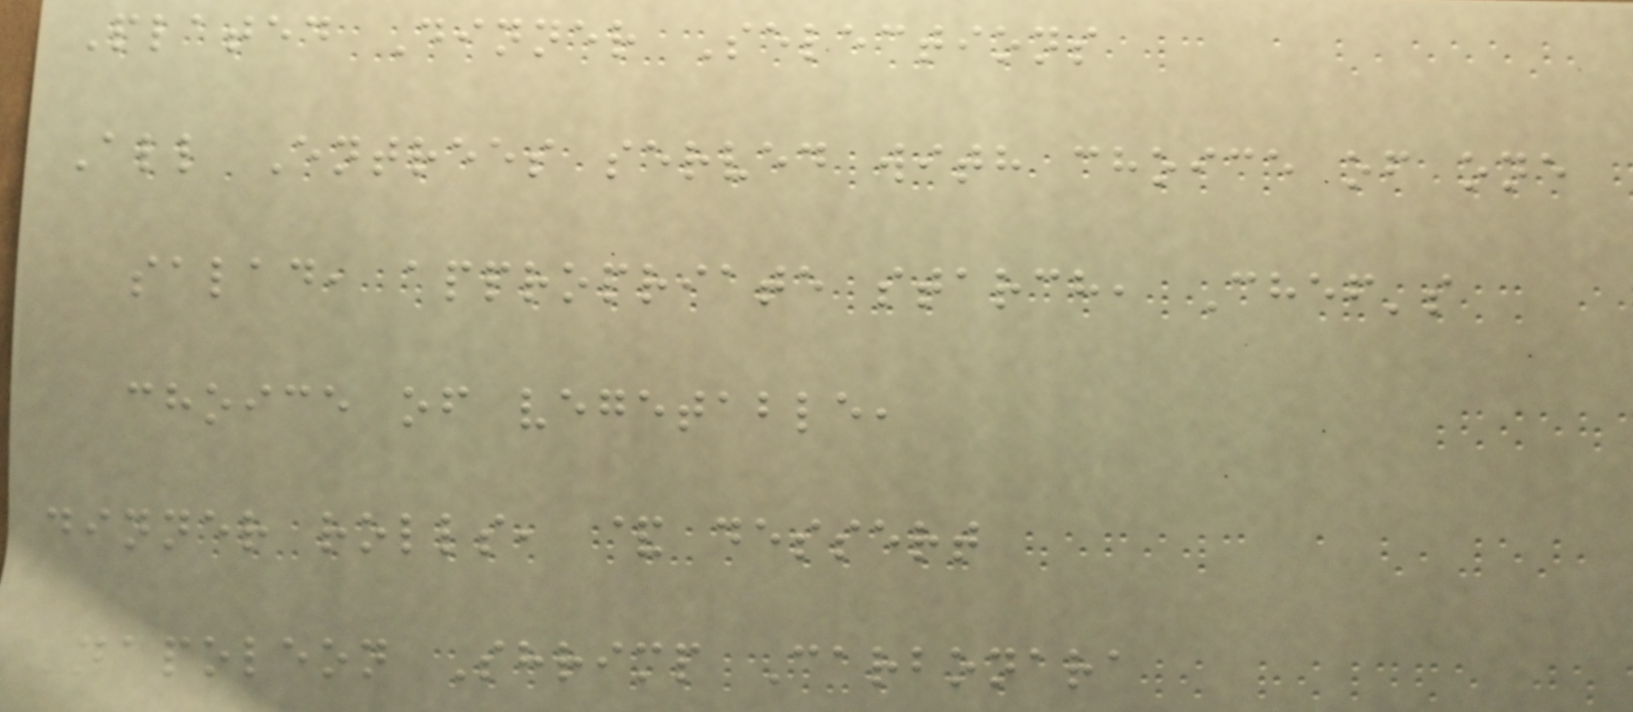Plated Dinner Selections
All Entrees served with choice of one
salad, appropriate starch, Chef's
choice of vegetable,
dinner rolls, & dessert
Napoleon Shrimp Carbonara
